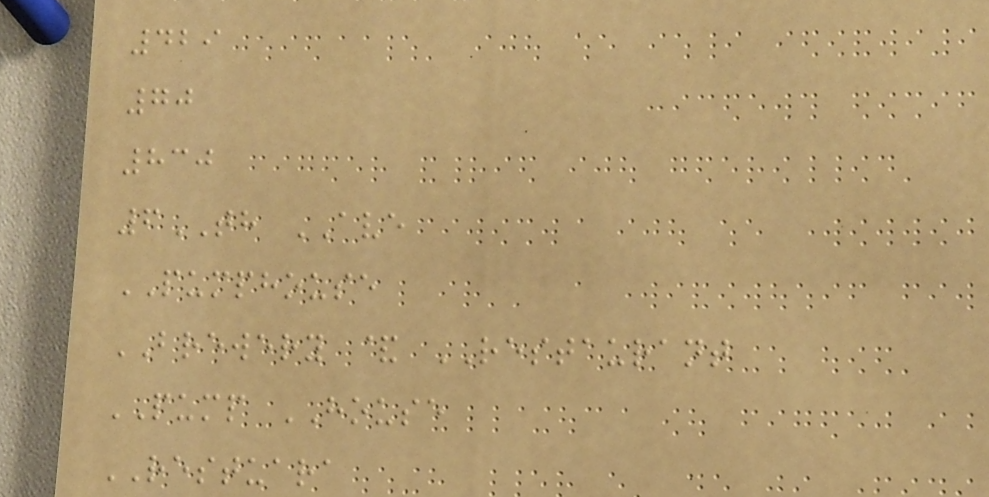429
70
830
6TH AVE
PUMPHOUSE
BREWERY & RESTAURANT
PUMP HOUSE
RESTUARA
